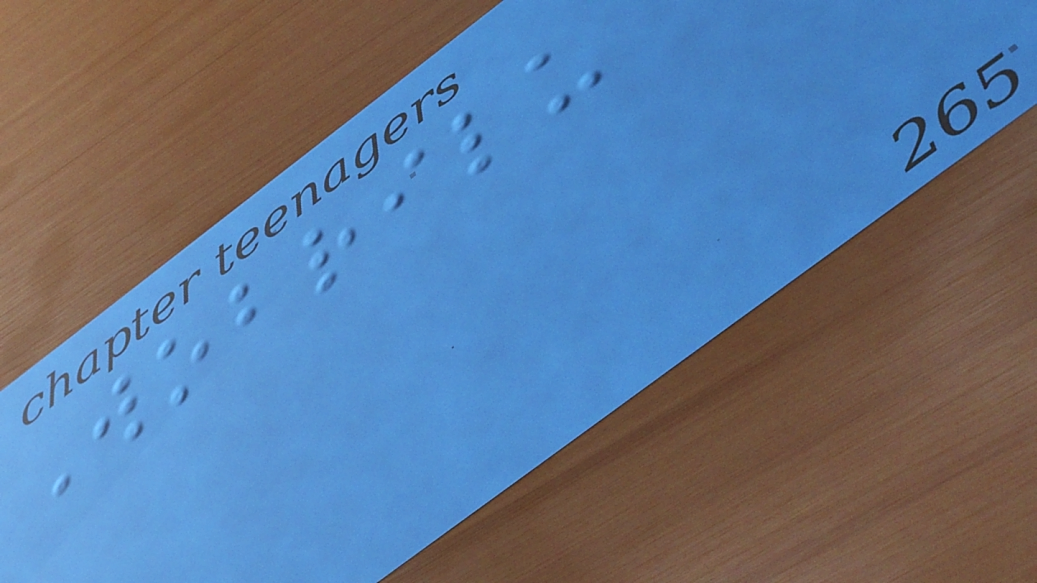Wobrilu
